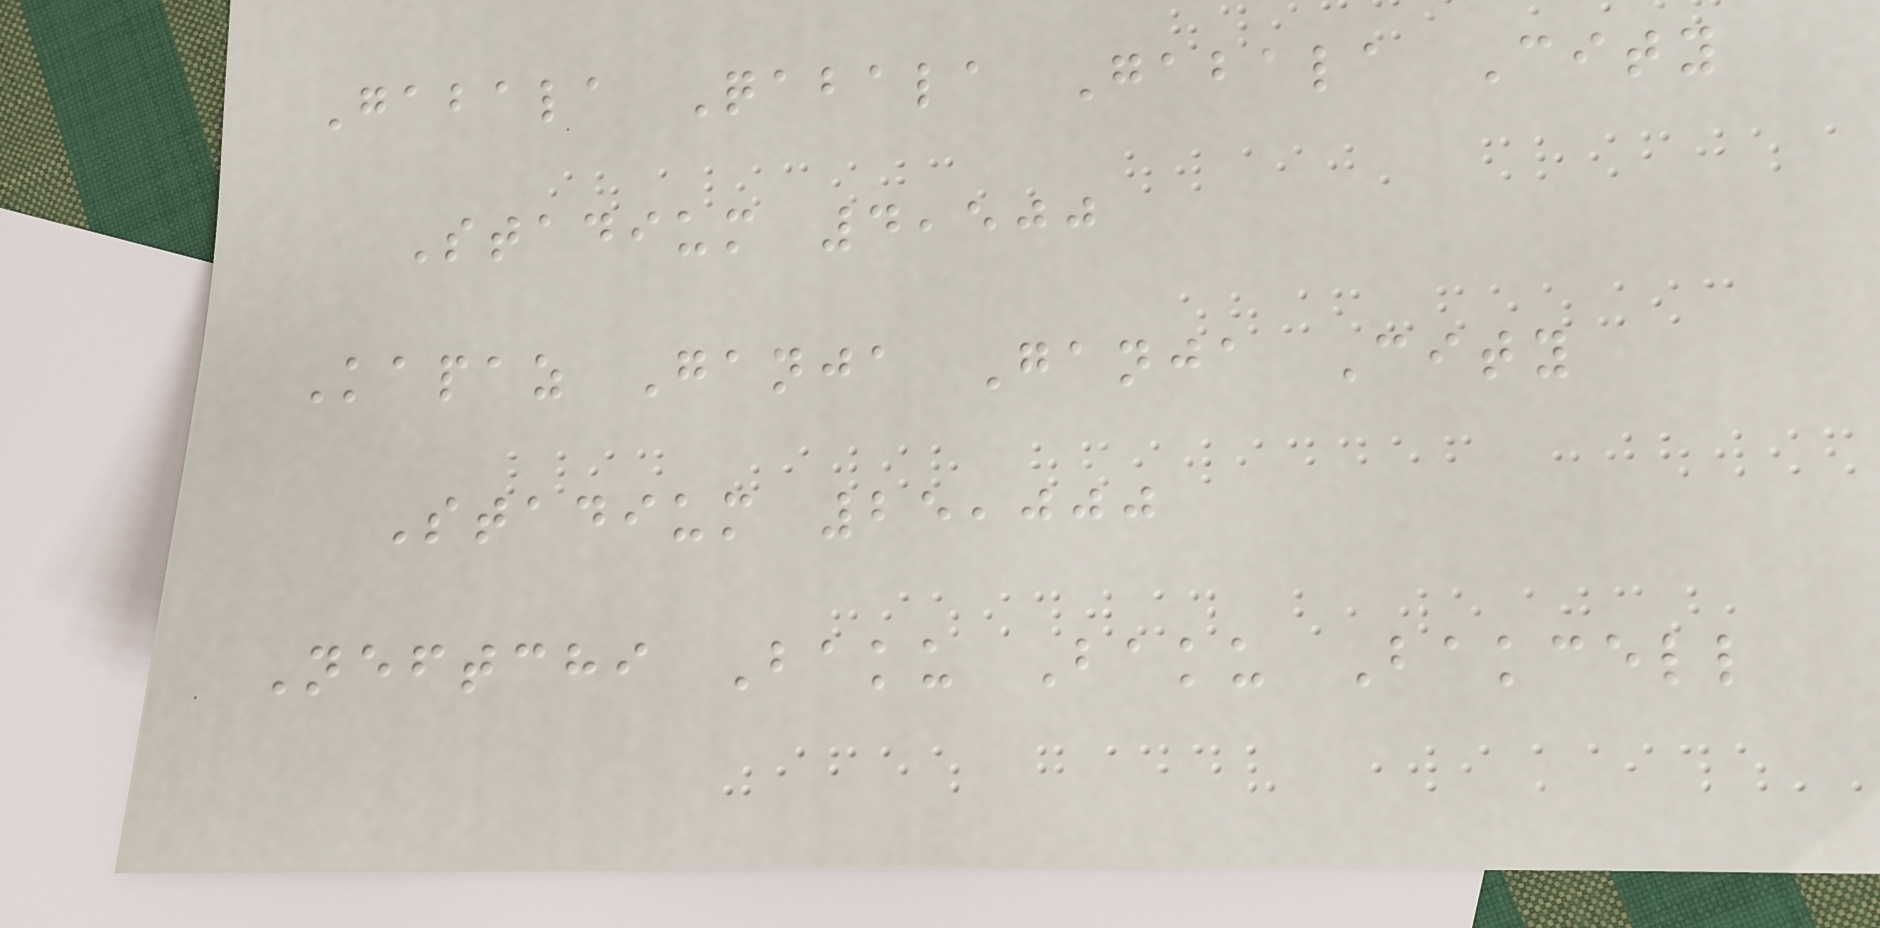Gabala Qabala Gabala City
Stadium 4,500
Kapaz Ganja Ganja City
Stadium 25,000
Neftchi Baku Baku Bakcell
